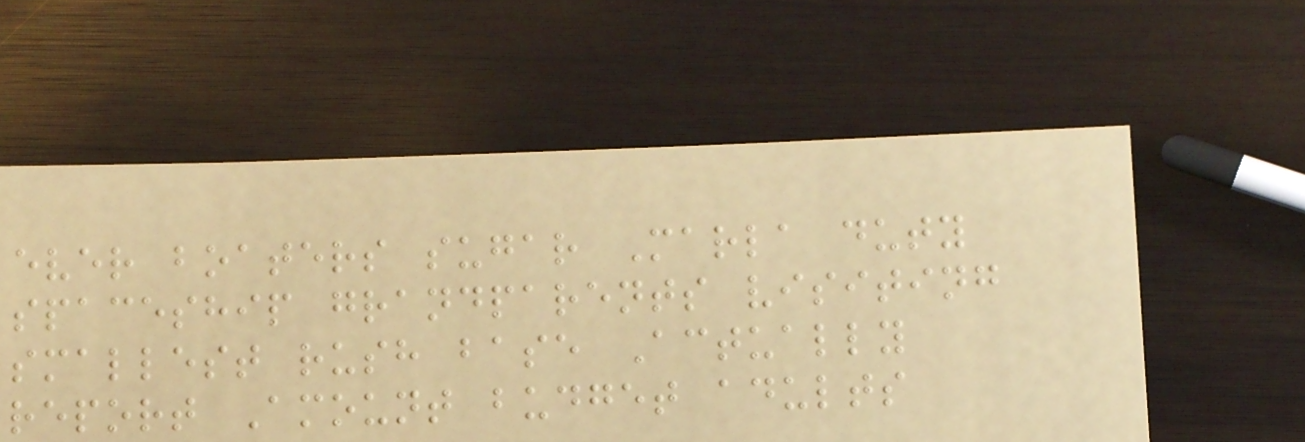ever boaters sugar Marla duty
spaceship grandparents visiting
smallest rush base Actually
report Amount budget adults
